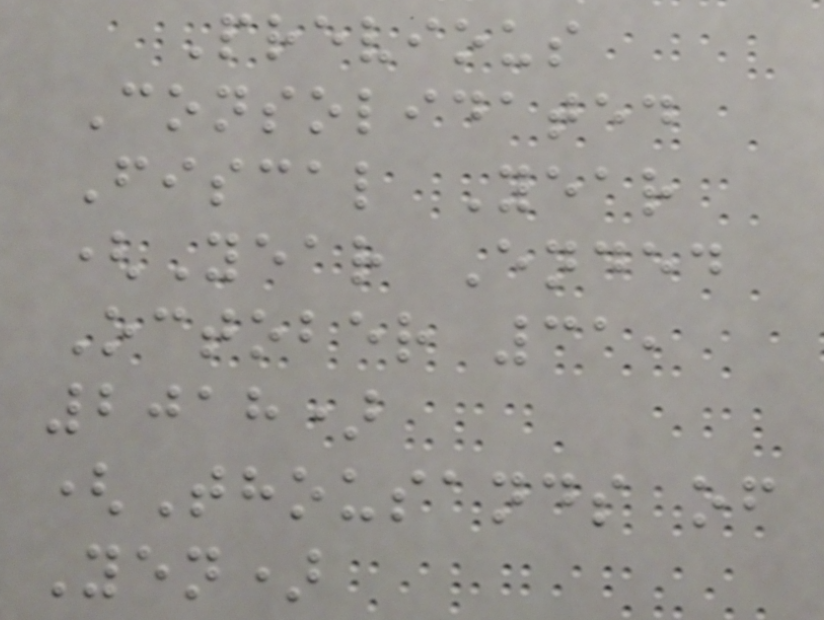Previous
Consolidated
Fiscal Year
(Year Ended
October 31,
2018)
(Thousands of
Yen)
